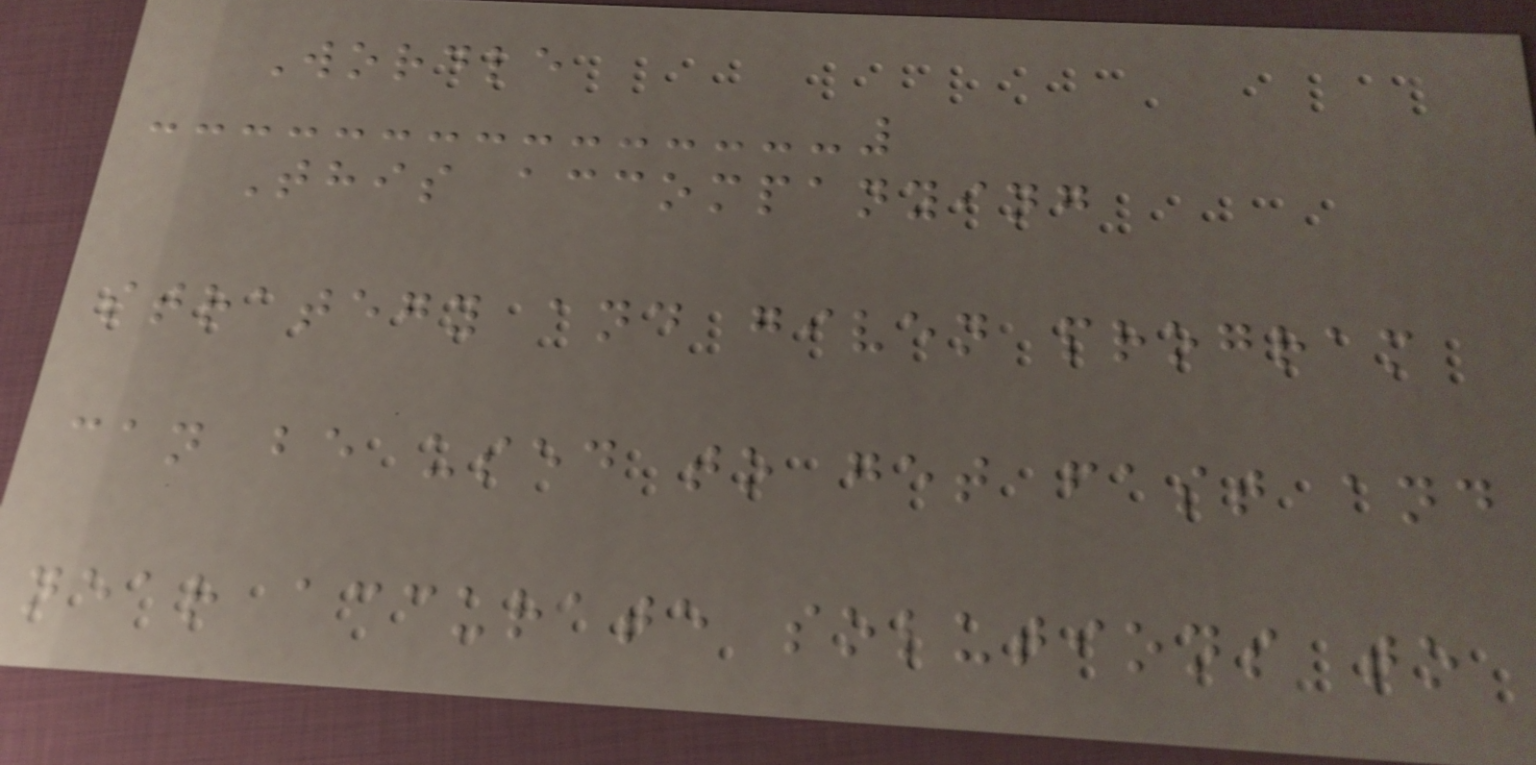Wordle
This accompanying
strategy and given program
can be used to get fast and
near accurate solutions to
